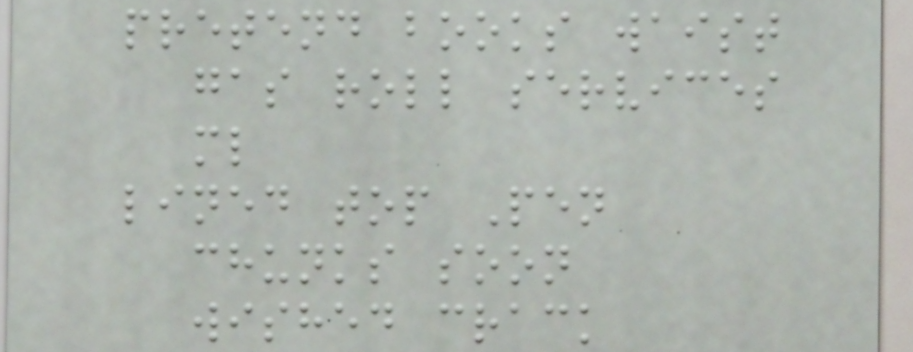pretend books waist
gas roll services
ml
lined top Pen
chunks soon
wished crack
